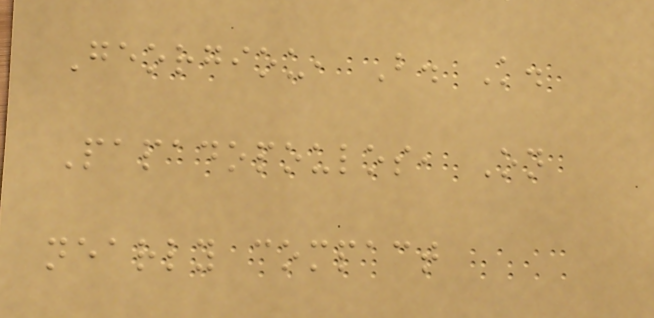Georgiou, B. K.
Papadopoulos, On
nearly compact
